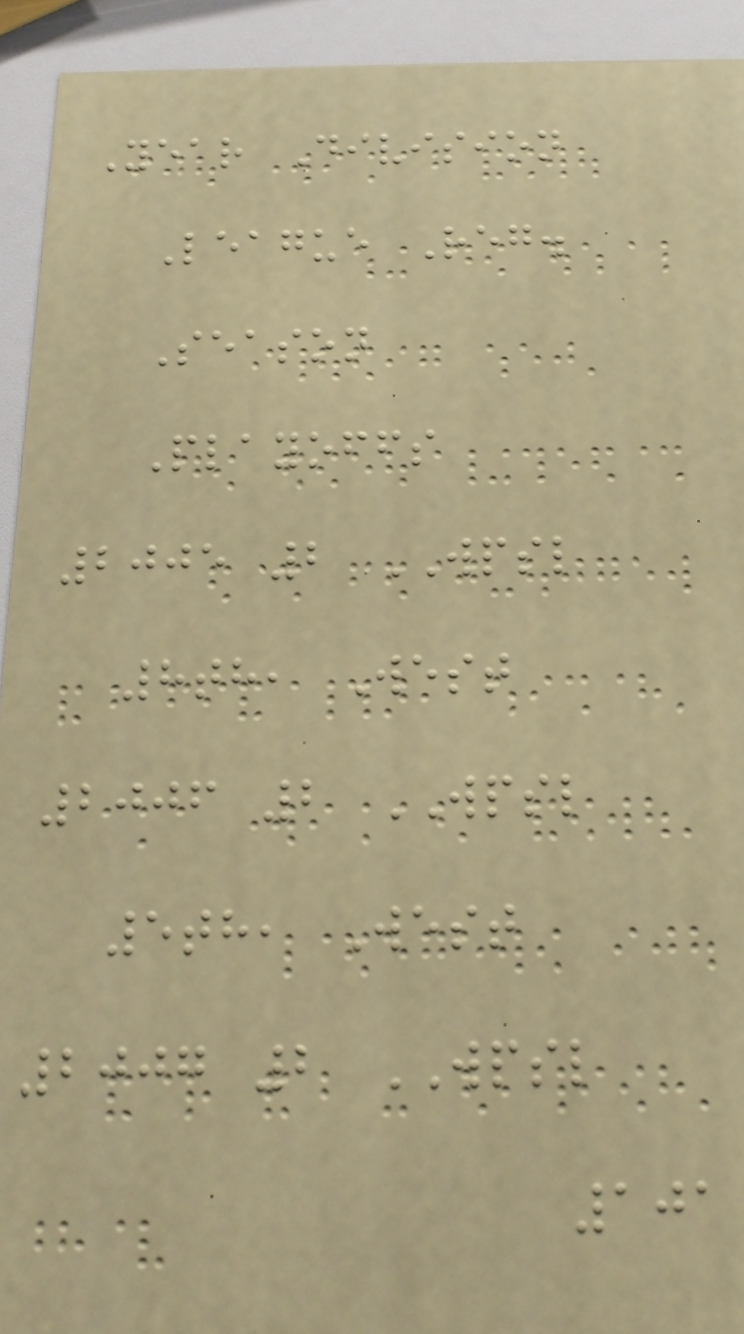Year Division
League Reg.
Season
Playoffs
2005 2 WPSL
8th, West
2006 2 WPSL
5th, West
2007 2 WPSL
101
